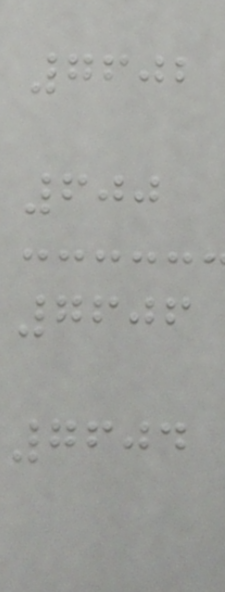7602
600
7606
7604
